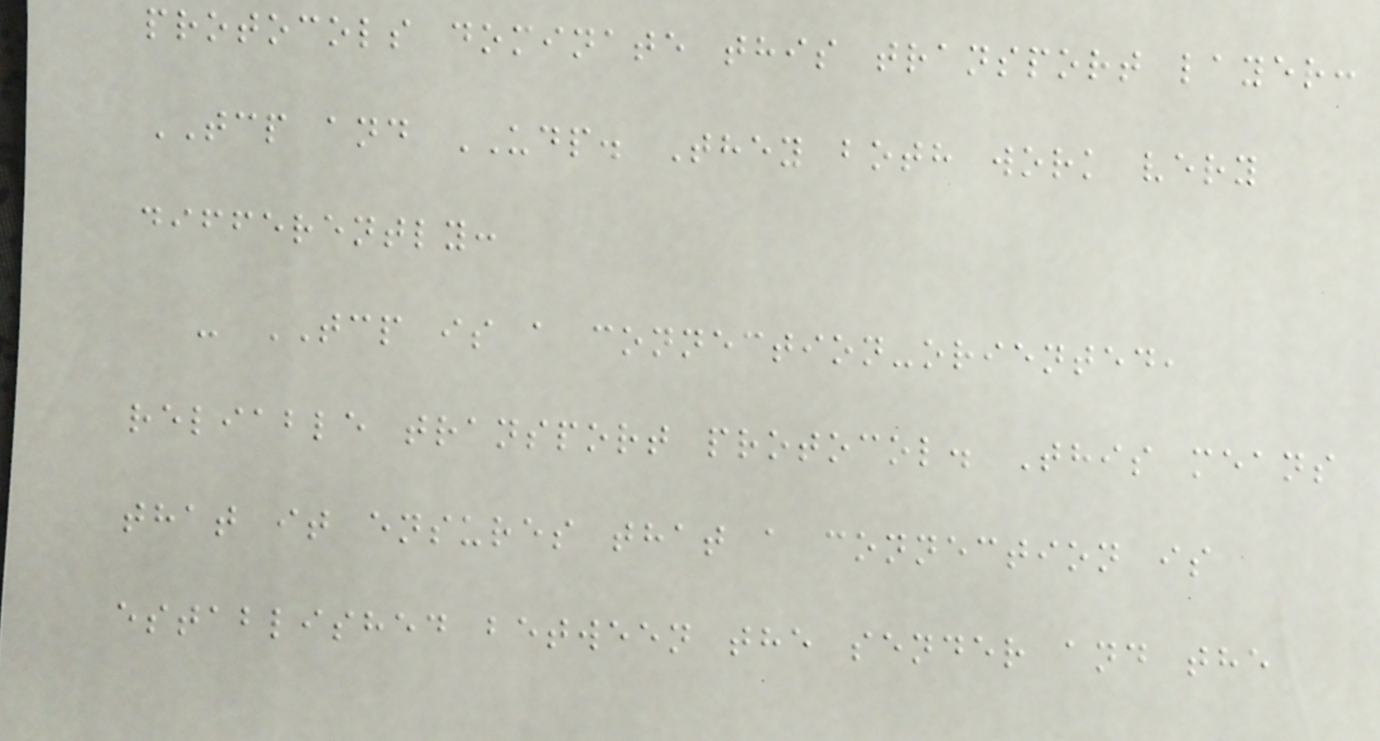protocols dominate this transport layer:
TCP and UDP. They both work very
differently:
- TCP is a connection-oriented,
reliable transport protocol. This means
that it ensures that a connection is
established between the sender and the
